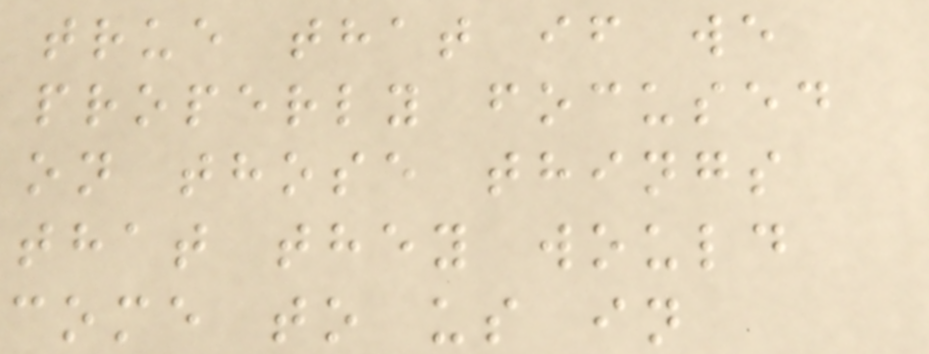true that if we
properly focused
on those things
that they would
come to us in
